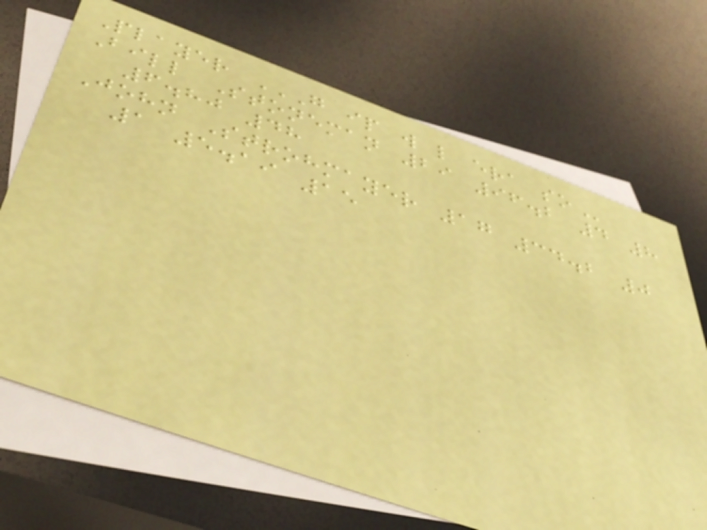Player G IP W L ERA SO
Bill Stoneman 29 96.2 4 8
6.80 48
John Strohmayer 17 34.2 0
1 5.19 15
